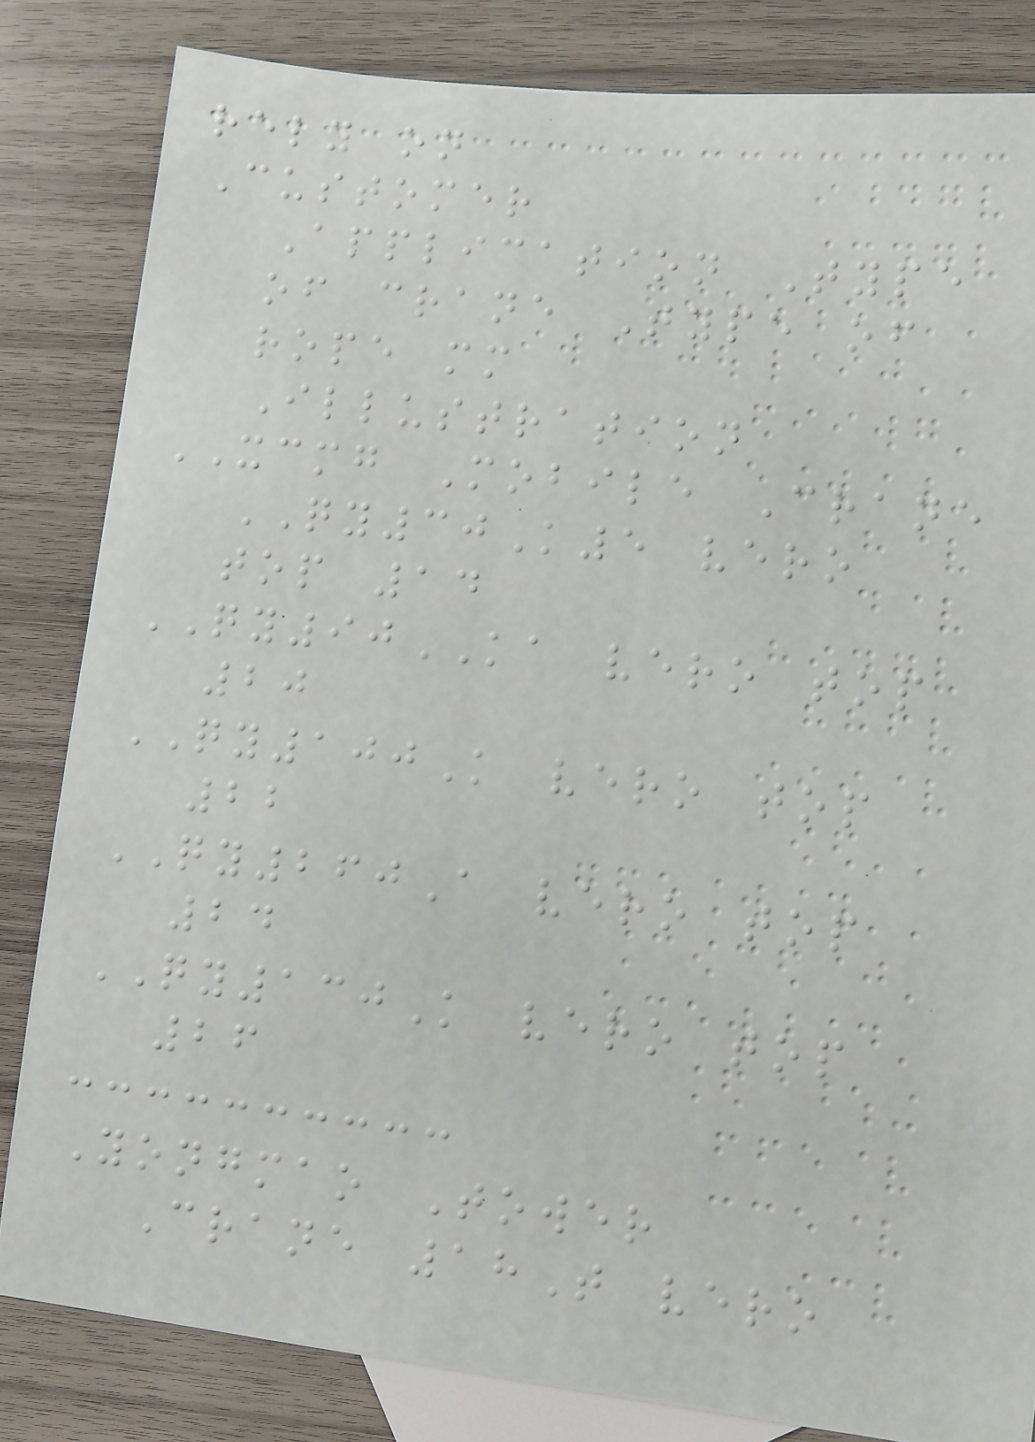rely on
Customer
Application Type
of crane Type of
rope mm
Illustration
XCMG Mobile Crane
QY30K5 vero
top 14
QY90KA vero top
20
QY100K vero top
22
QY260A vero top
24
QY130K vero top
26
Yongmao Tower
Crane 18T vero
